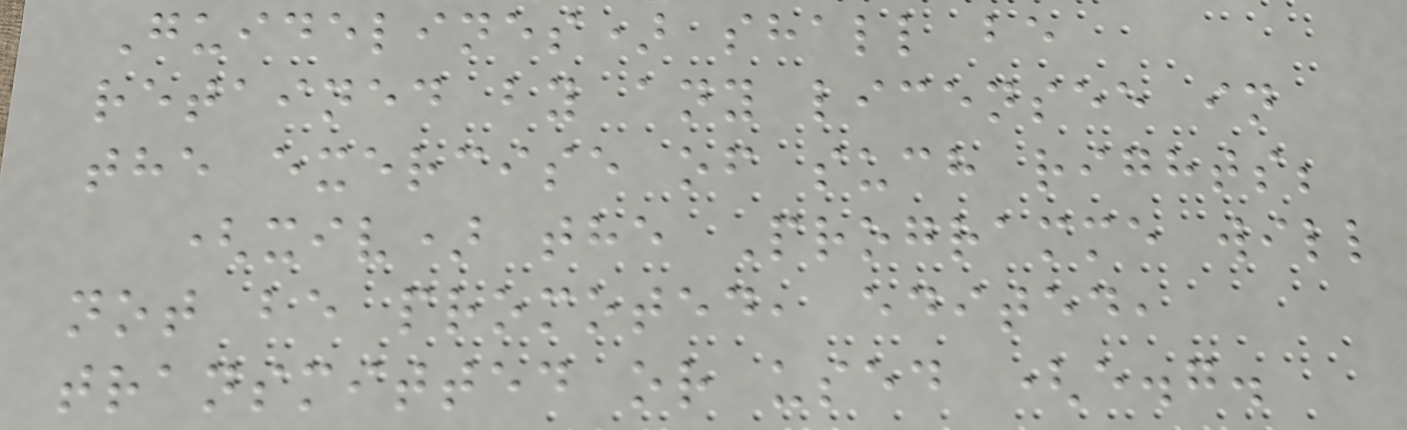Guidelines) shall be
retained by any licensee in
the exercise of such rights;
(xiv) the Programme will
not be promoted, edited,
transmitted or used (e.g.
